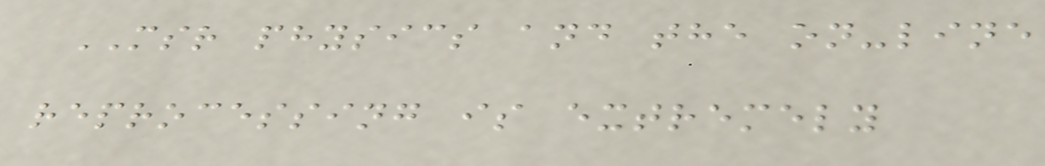MSR physics and the on-line
reprocessing is extremely
